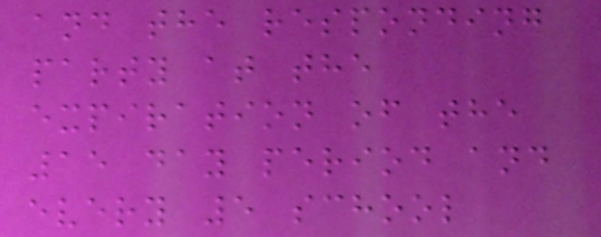and the responding
party at the
expiration of the
15 day period and
every 5 school
